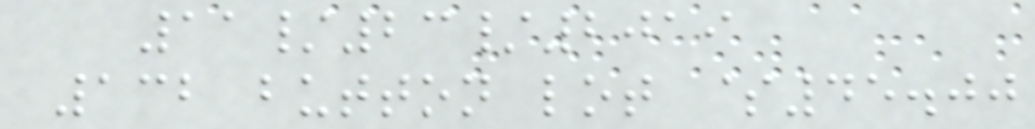11/23/2019
132 button lot $45.00
